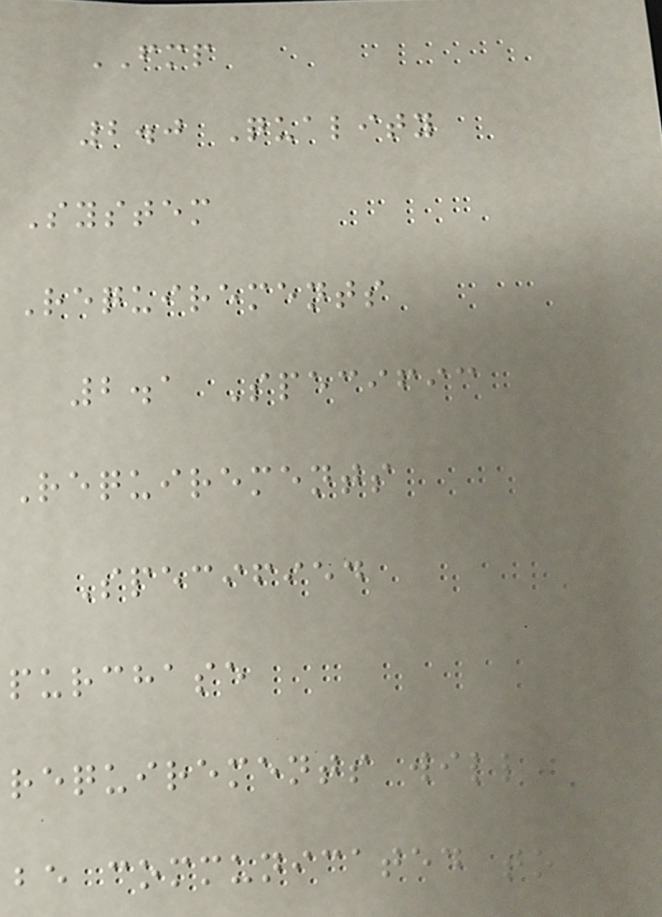FMP
2.0 Quality
System
Requirements
2.1 Specific
Requirements
Specified
purchase
requirements will
be communicated to
